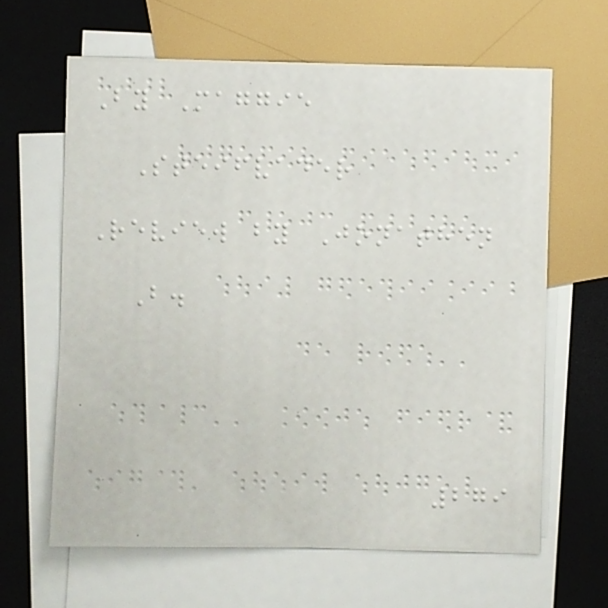By Maggie
Steifvader
Review by Jonathen
B.
279
